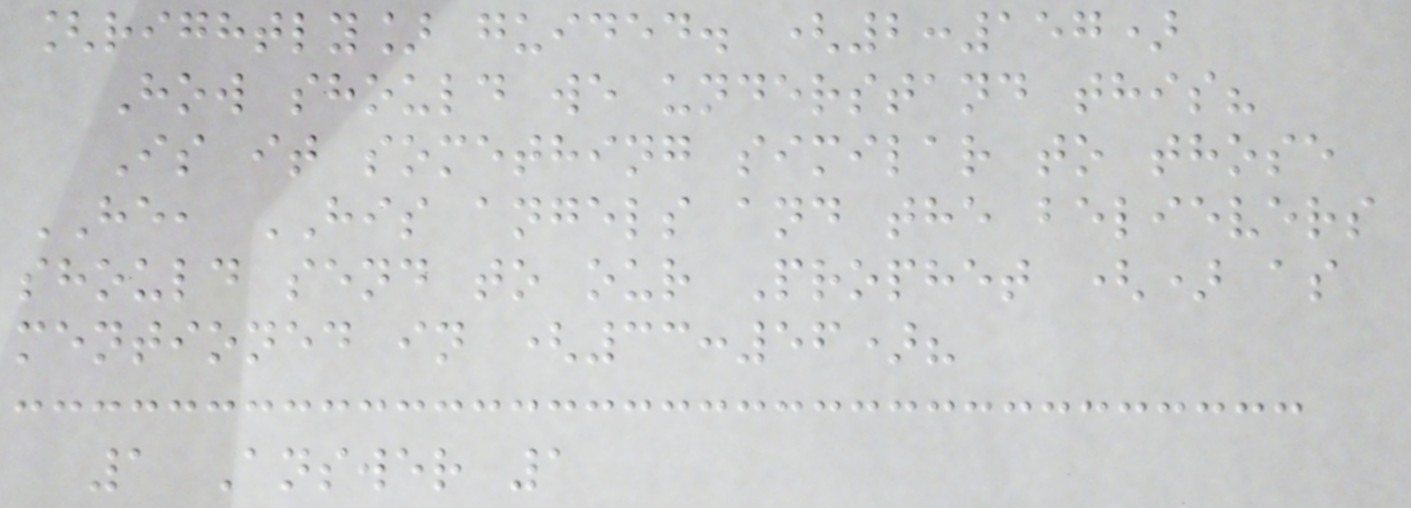[rightly] guided. (2:157)
How should we understand this?
Is it something similar to those
HE, HIS angels and the believers
should send to our Prophet () as
mentioned in (33:56)?
1 Answer 1
